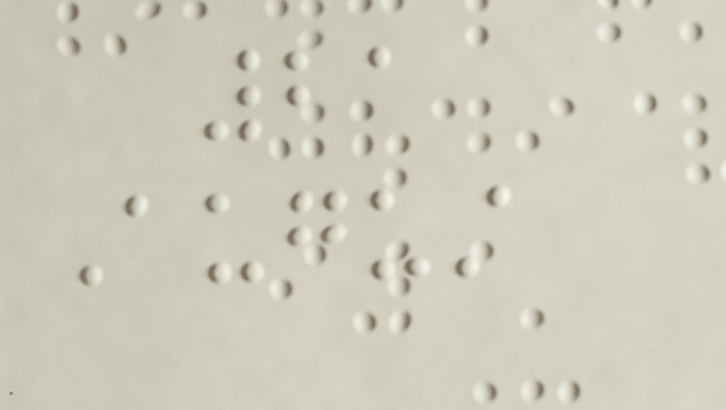21
August
